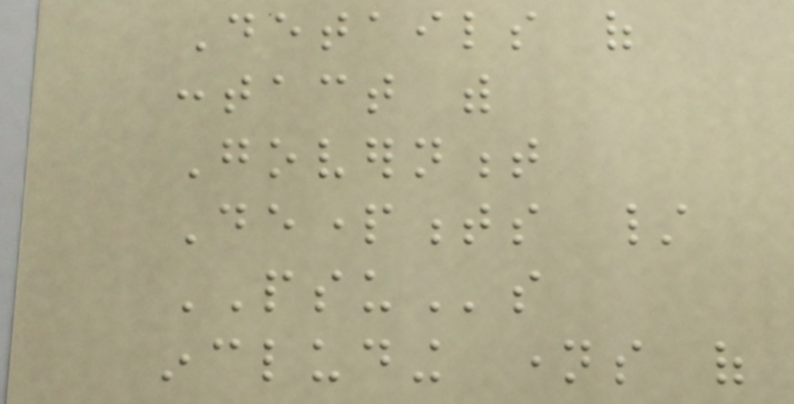Details of
contact with
Government
Departments /
PSUs
including names of
